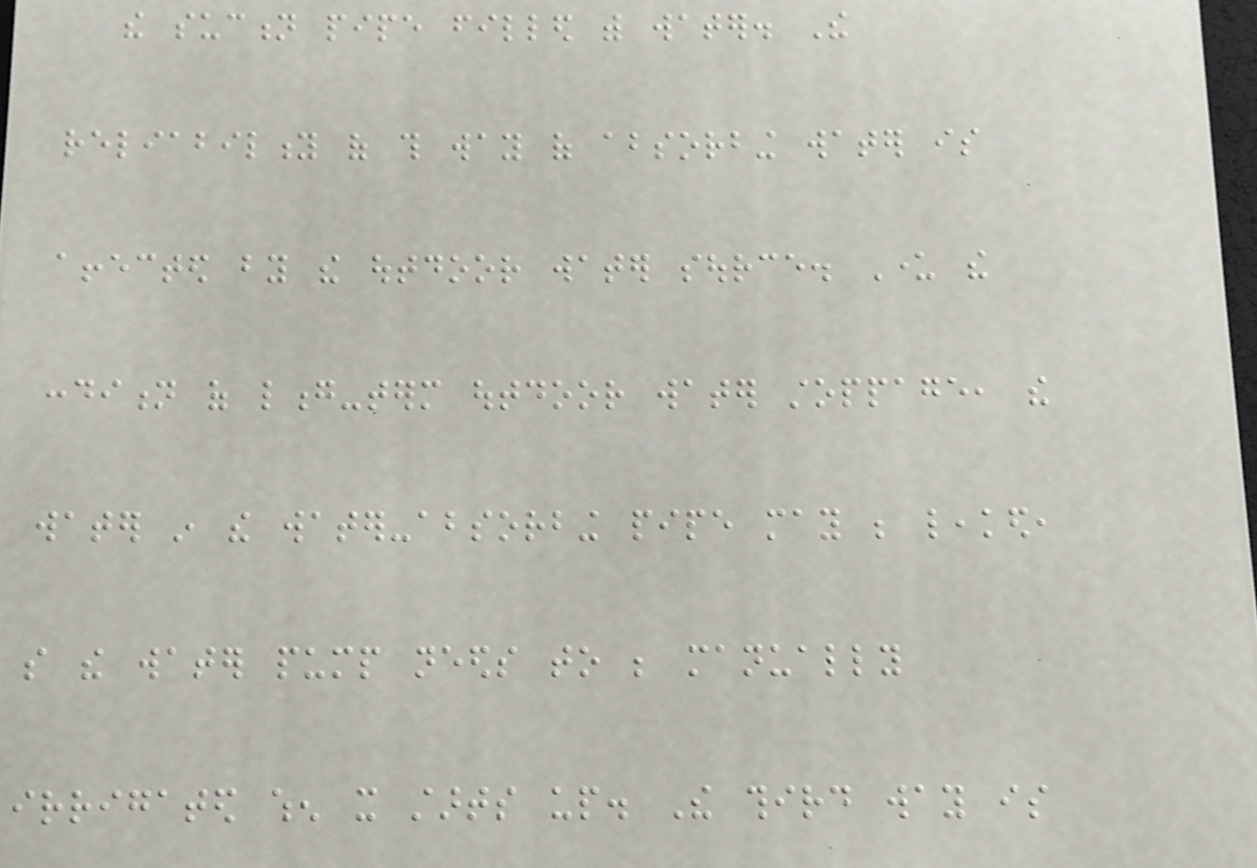the suction pipe filled with water. The
reliability of this way of absorbing water is
affected by the outdoor water source. Under the
condition of long-term outdoor water stoppage, the
water in the water-absorbing pipe may be leaked,
so the water pump needs to be manually
irrigated when it starts up. The third way is
